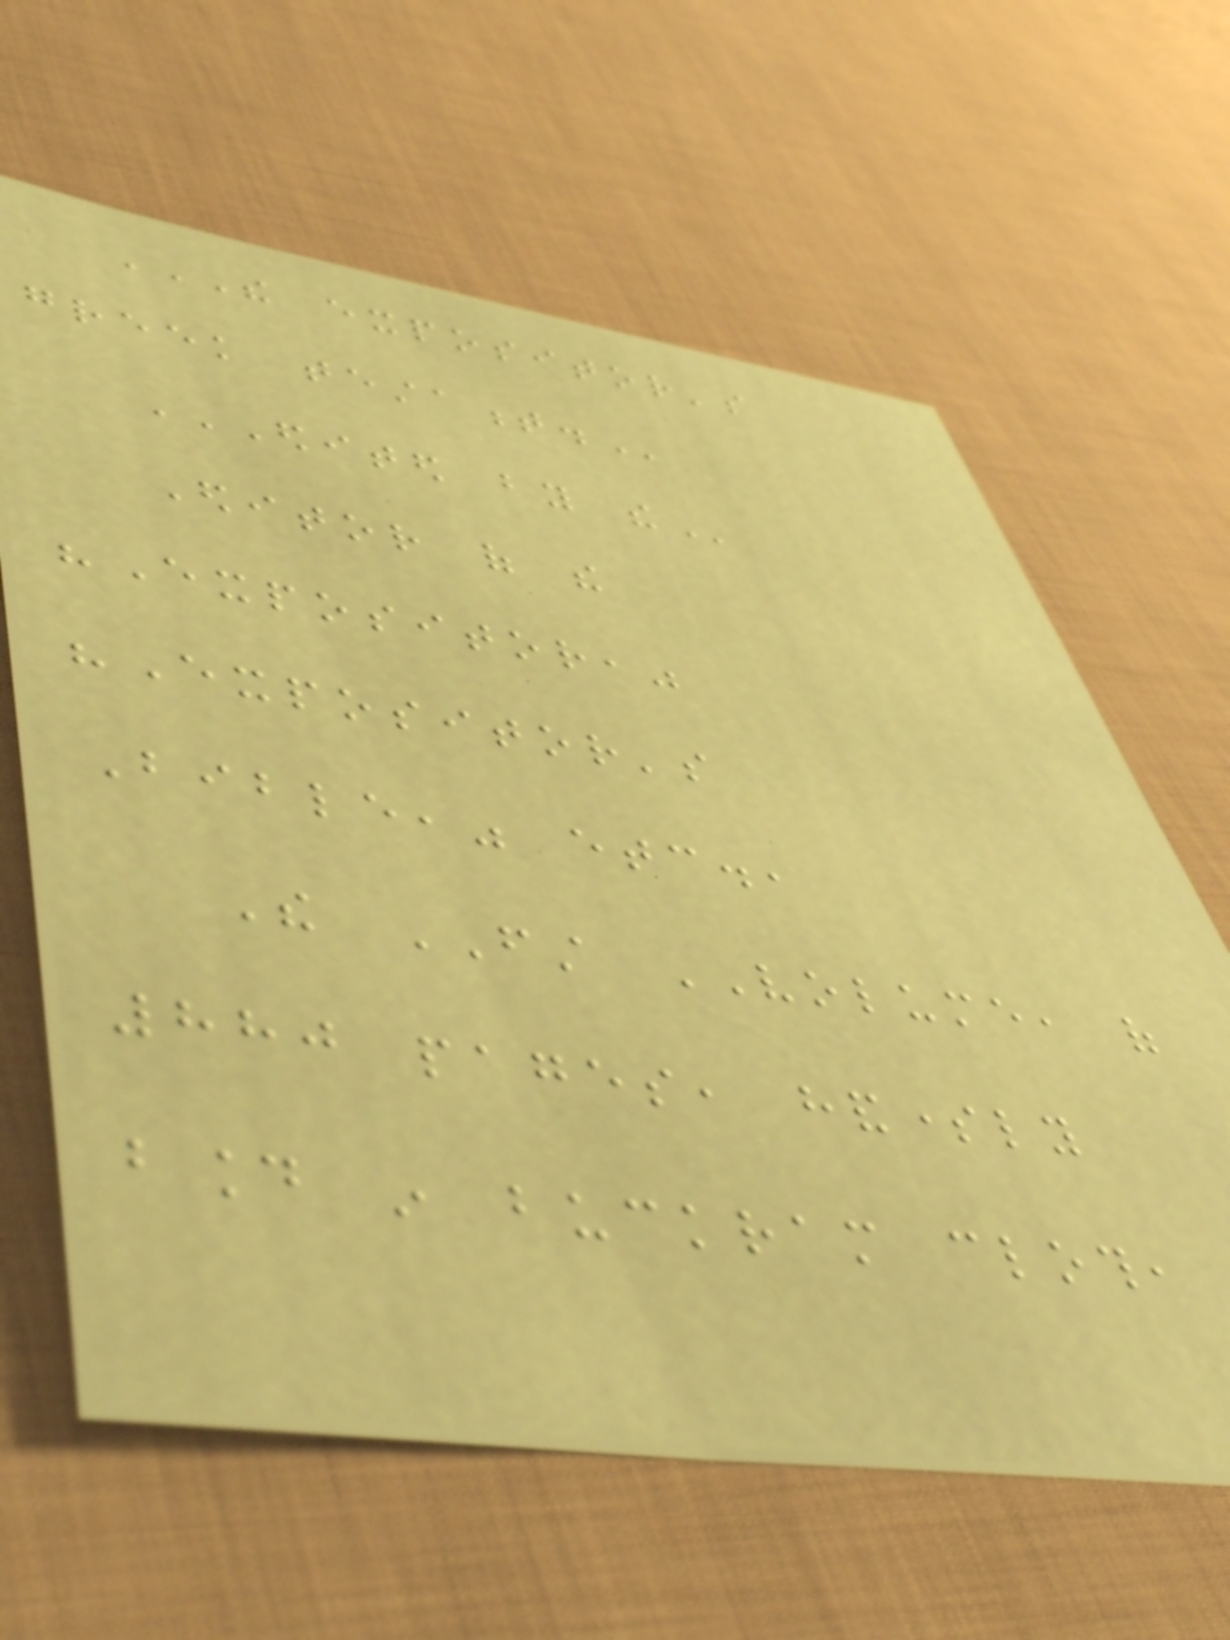THE EXPOSITOR'S
GREEK TESTAMENT.
EDITED BY THE
Editor of the
"Expositor,"
"Expositor's
Bible," etc.,
The FIRST VOLUME, of
880 pages, handsomely
bound in buckram cloth,
